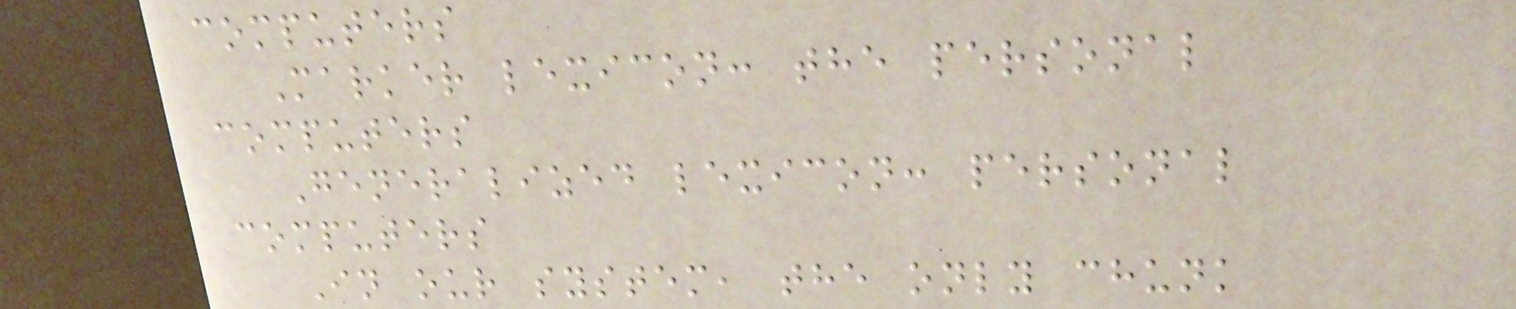computers
Marker lexicon: the personal
computers
Generalized lexicon: personal
computers
In our system, the only chunk
